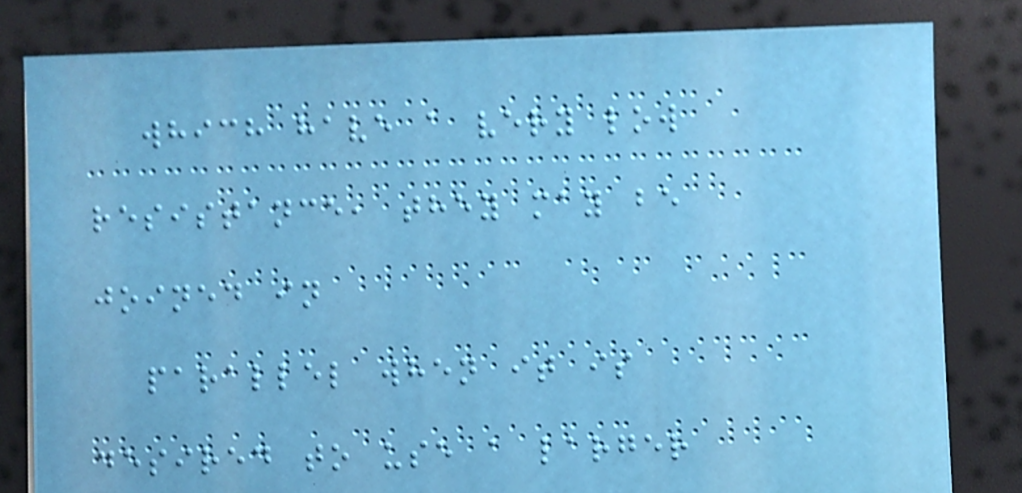which have a very low
resistance, they may be
joined in
parallel when it is
desired to use a larger
